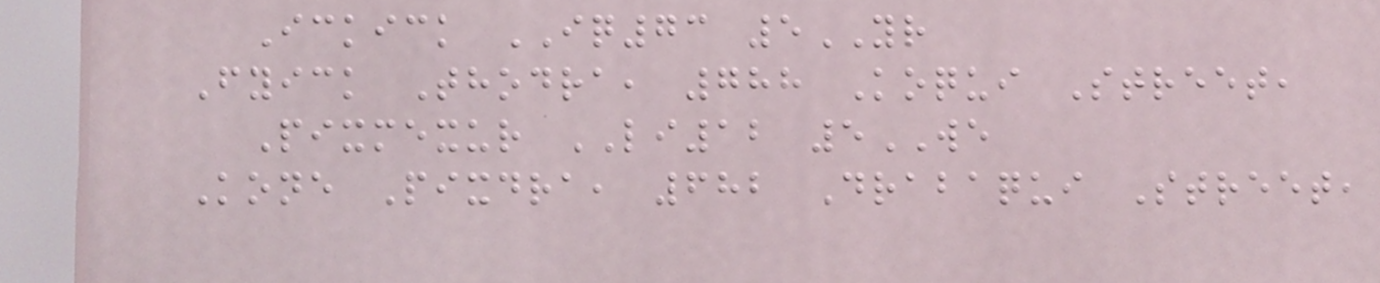Ickick IQ73 5YR
Fyick Thodra, 788 Koqui Street,
Pixmexur LI12 5WE
Kone Pixdra, 682 Drabaqui Street,
